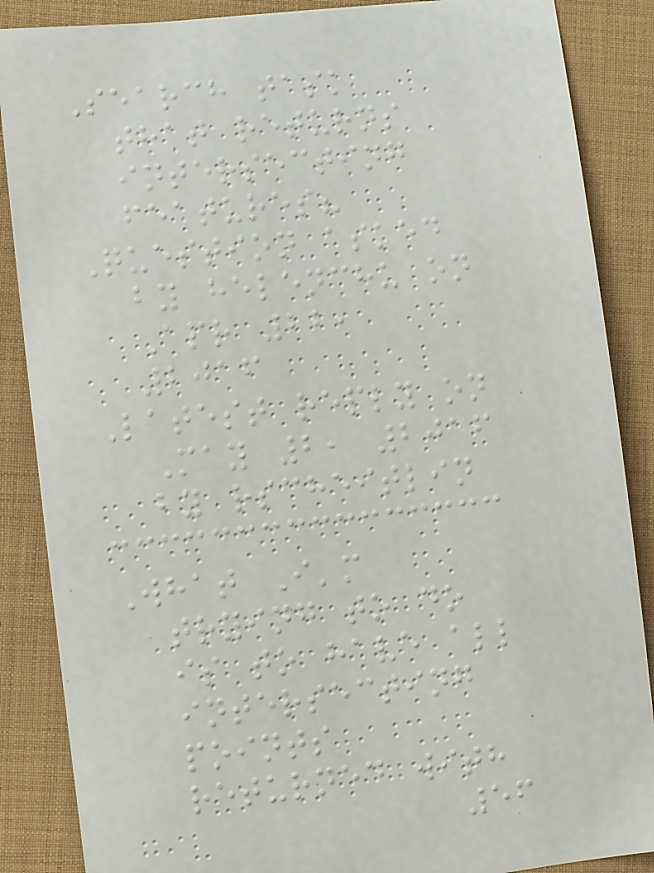Search task
that returns
intersecting
features?
Question asked
by helenchu on
Apr 22,
2016
Latest reply on
May 2, 2016
by rscheitlin
What I'm
trying to do
is to have all
intersecting
points
returned with
56
